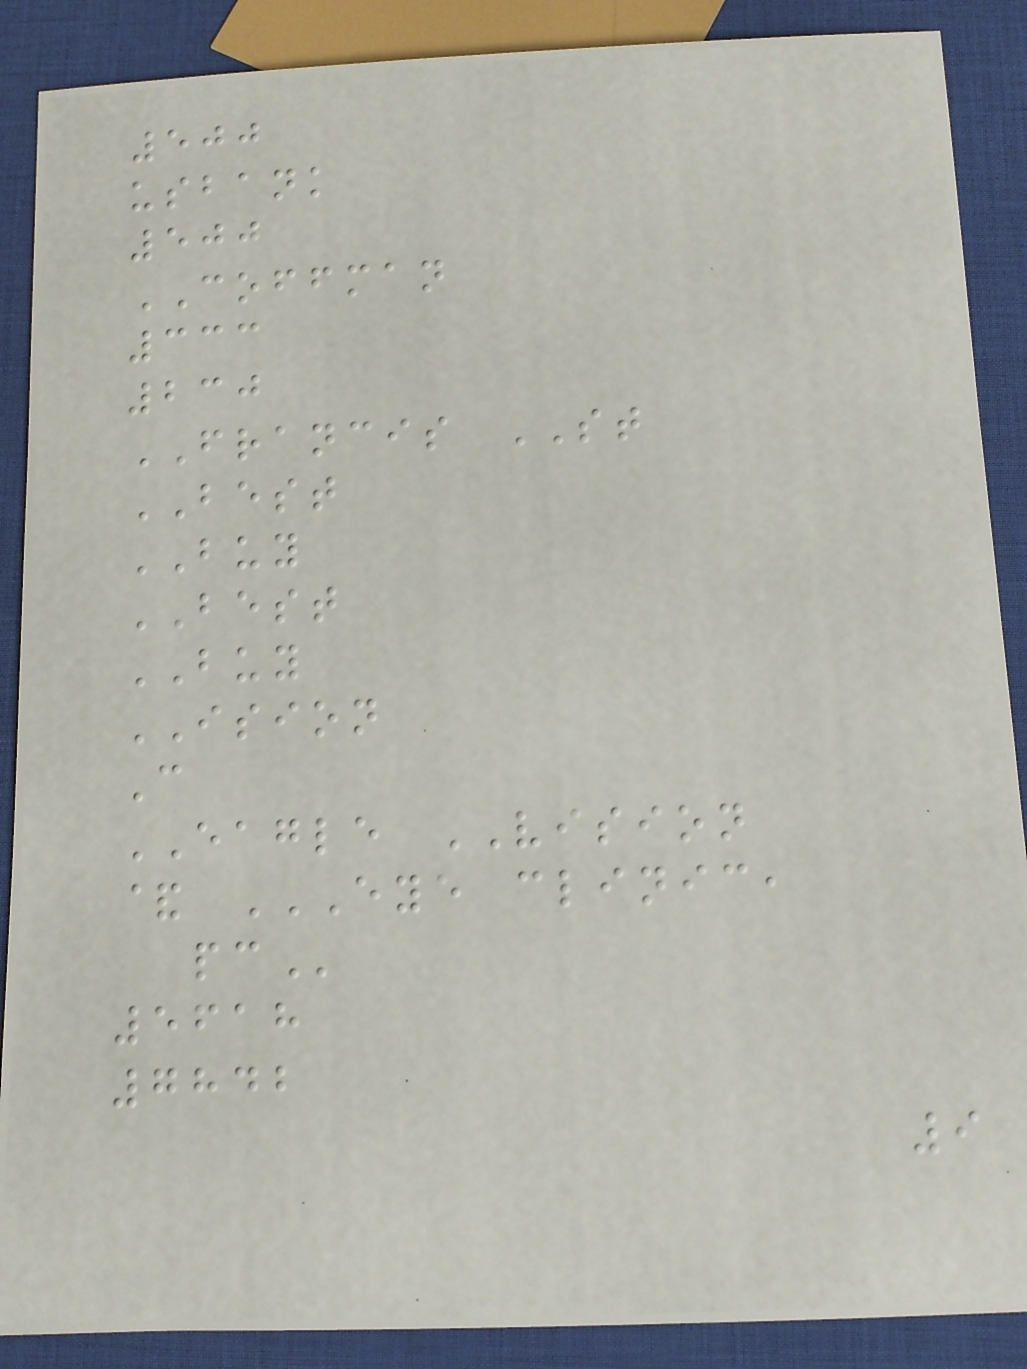500
usbank
500
COFFMAN
333
230
FRANCIS ST
BEST
BUY
BEST
BUY
ISION
C
EAGLE VISION
& EYE CLINIC,
PC
5618
7842
9
